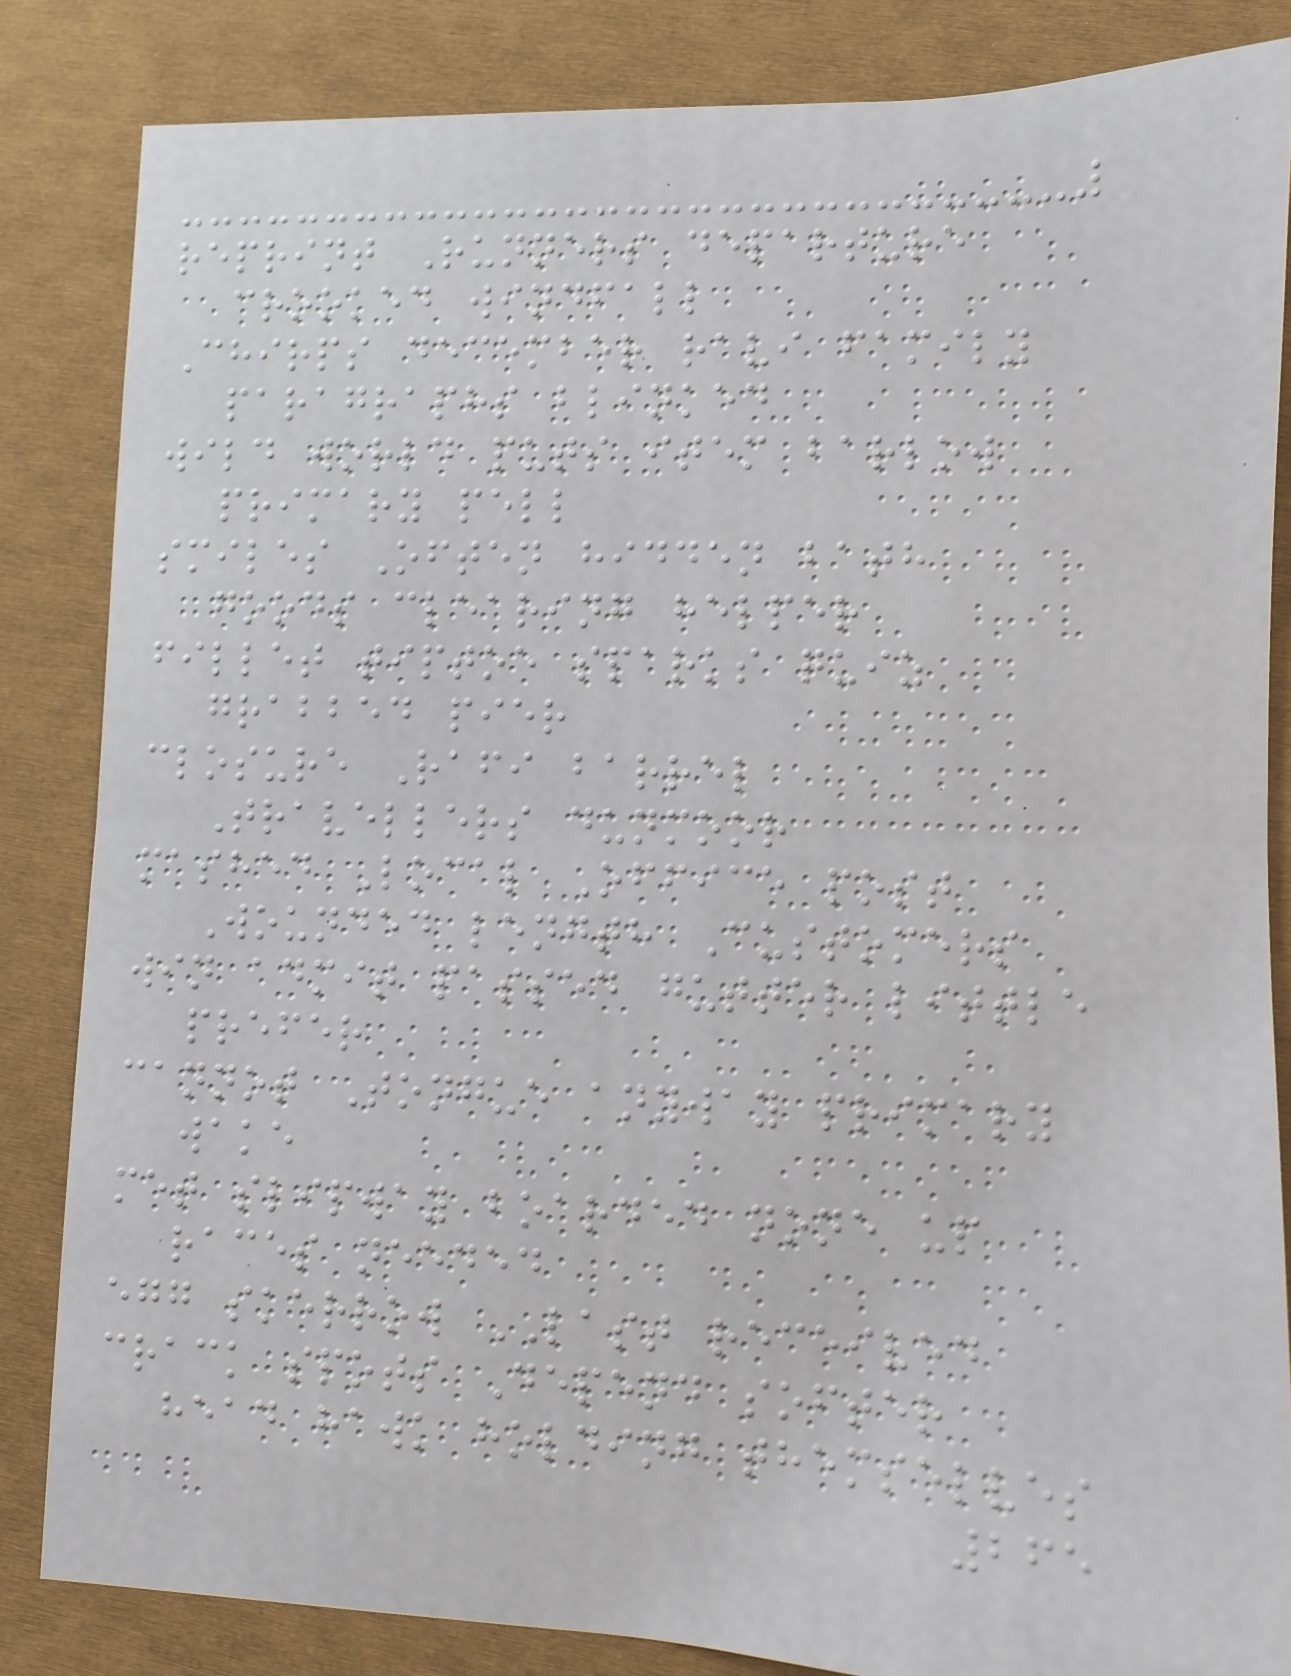reprint Runners departure
crooked windfall
Chirps december ravi family
paragraphs blinked
wild world puts item barlow
primary pell
smiles Often hidden bath
goods clearing helper
fillet tiptoe sparks quiz
grabbed pier
closure Rafi barrel
Travellers dunmoor
mashed Local Office post
Wounded length Customers
win admit passed gutter little
prefer
cannot Tongue anyway primary
wake
met slipway boarded none up
races needed
egg skerrow LAST received
crack spots Depend softer
head hawk holding themselves
265
